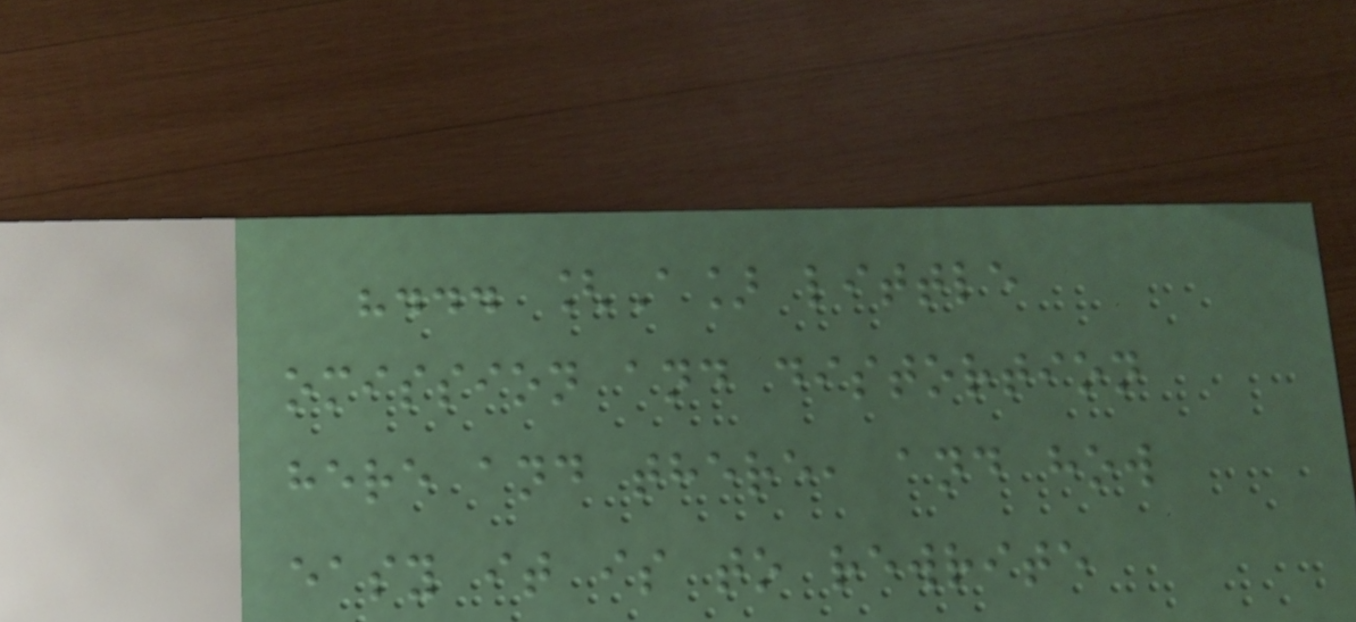"... [A] little
omission and distortion
here and there, and how
easy it is to rewrite
